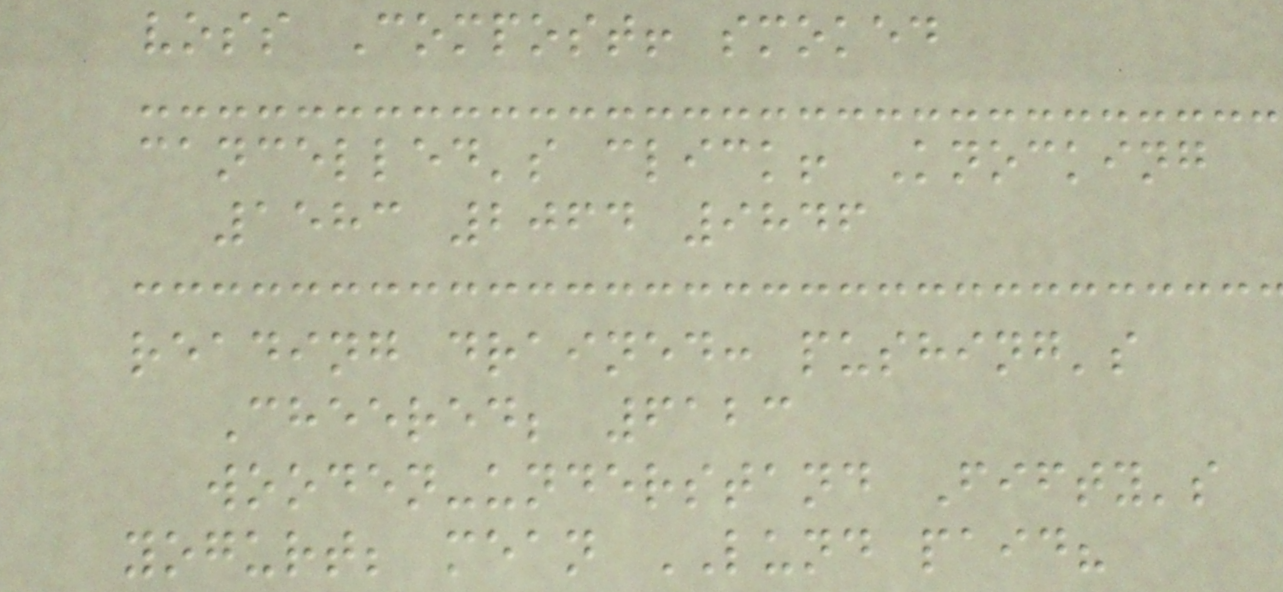voss Compost! smoked
cancelled's click! Knocking
1583 2064 9846
reading drained: pushing's
Cheered; 6123
wooden-understand Fifty's
yogurt; mean LUND paid?
